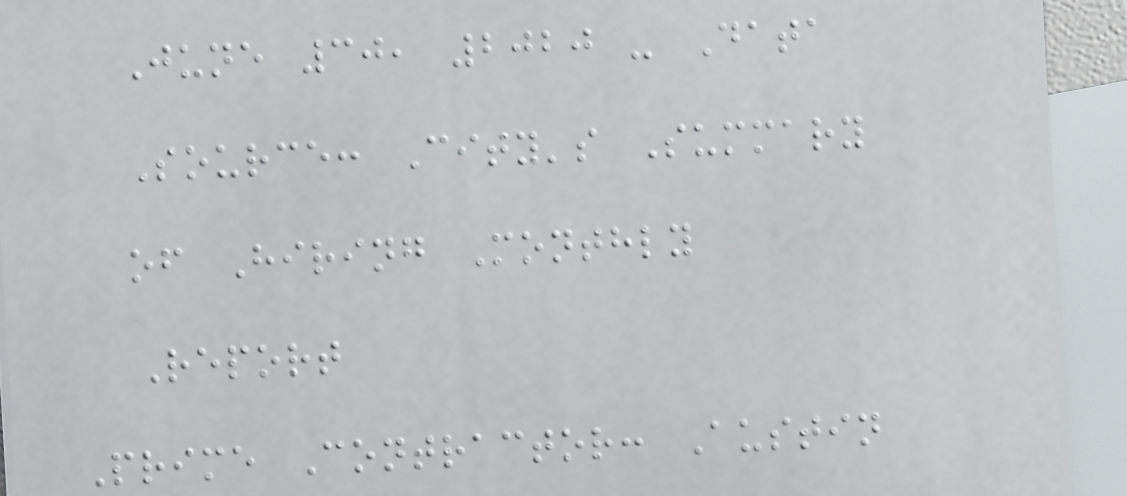June 30, 2020 - Data
Source: City's Summary
of Hiring Monthly
Report
Prime Contractor: Austin
